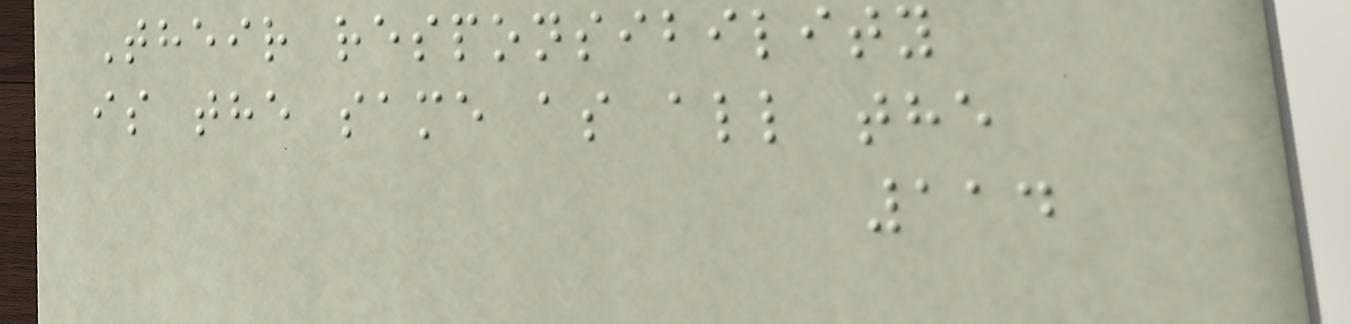Their responsibility
is the same as all the
114
